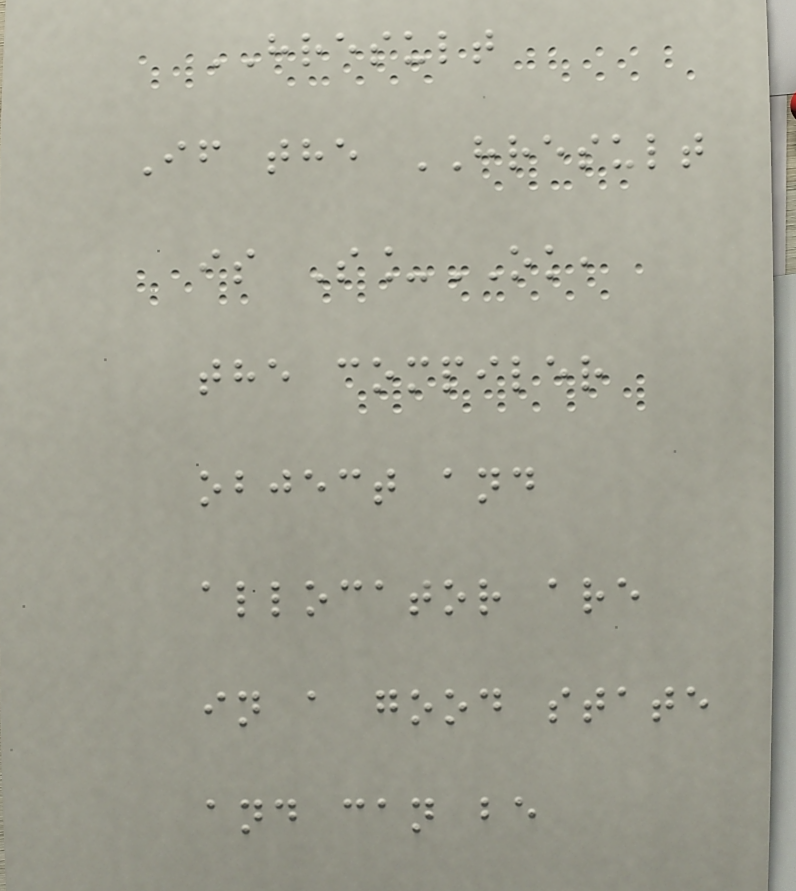HRESULT
If the HRESULT
is S_OK,
the compiler
object and
allocator are
in a good state
and can be
